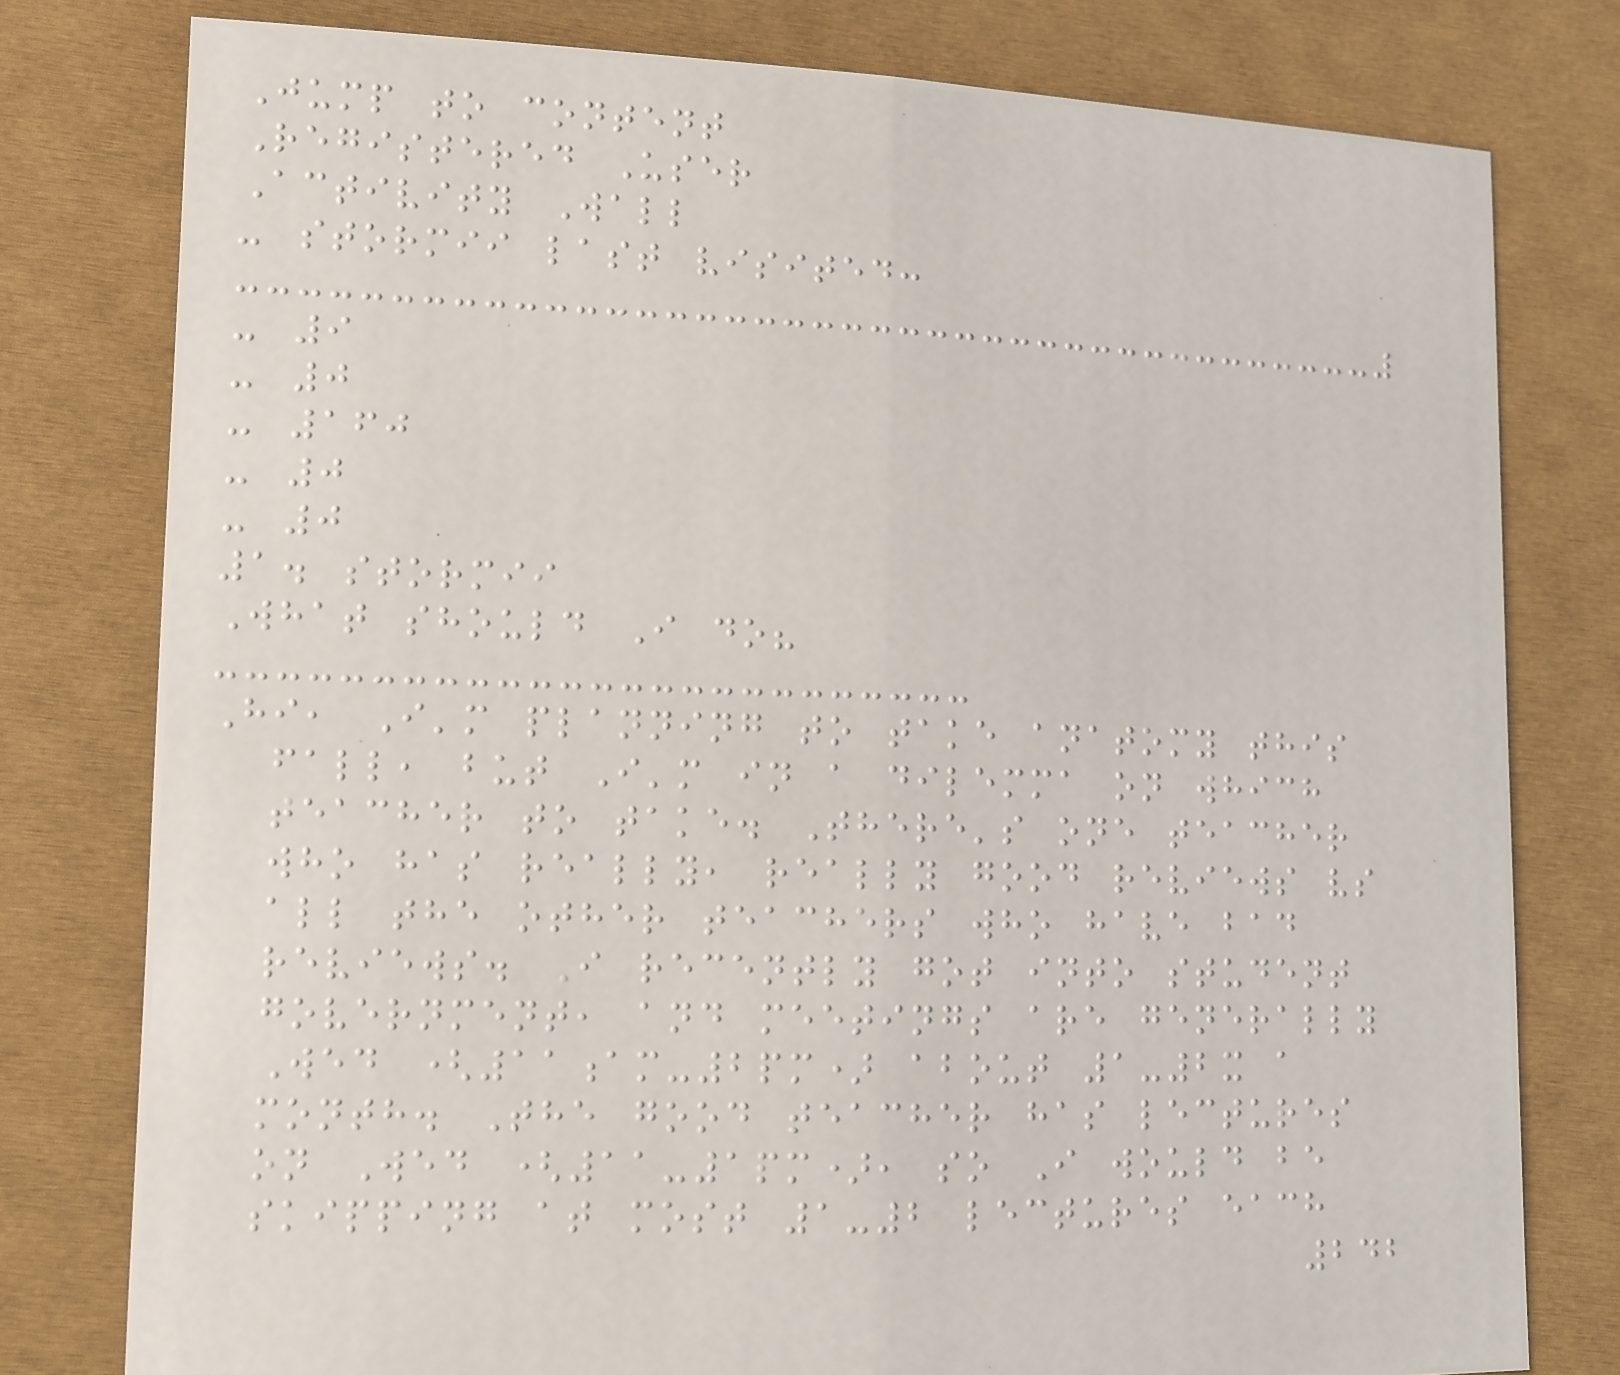Jump to content
Registered User
Activity Wall
- stormii last visited:
- 9
- 0
- 160
- 0
- 0
1. stormii
What should I do?
Hi, I'm planning to take anatomy this
fall, but I'm in a dilemma on which
teacher to take. There's one teacher
who has really, really good reviews vs
all the other teachers who have bad
reviews. I recently got into student
government, and meetings are generally
Wed (11am-2pm) about 1-2x a
month. The good teacher has lectures
on Wed (11-1pm), so I would be
skipping at most 1-2 lectures each
242
